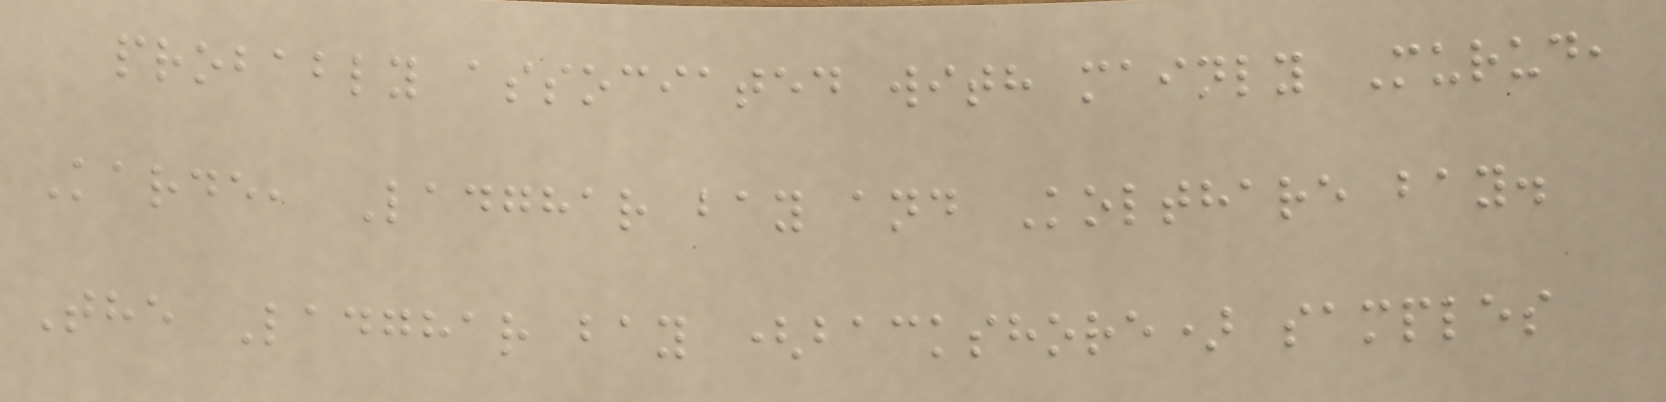probably associated with mainly Murud,
Karde, Ladghar bay and Kolthare bay.
The Ladghar bay (backshore) samples
